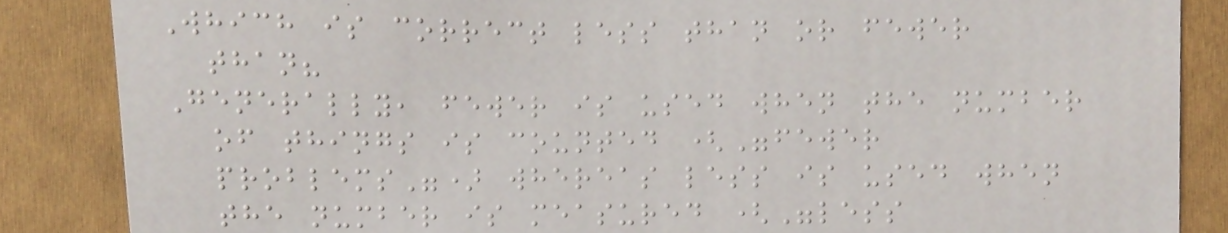Which is correct less than or fewer
than?
Generally, fewer is used when the number
of things is counted ("fewer
problems") whereas less is used when
the number is measured ("less
